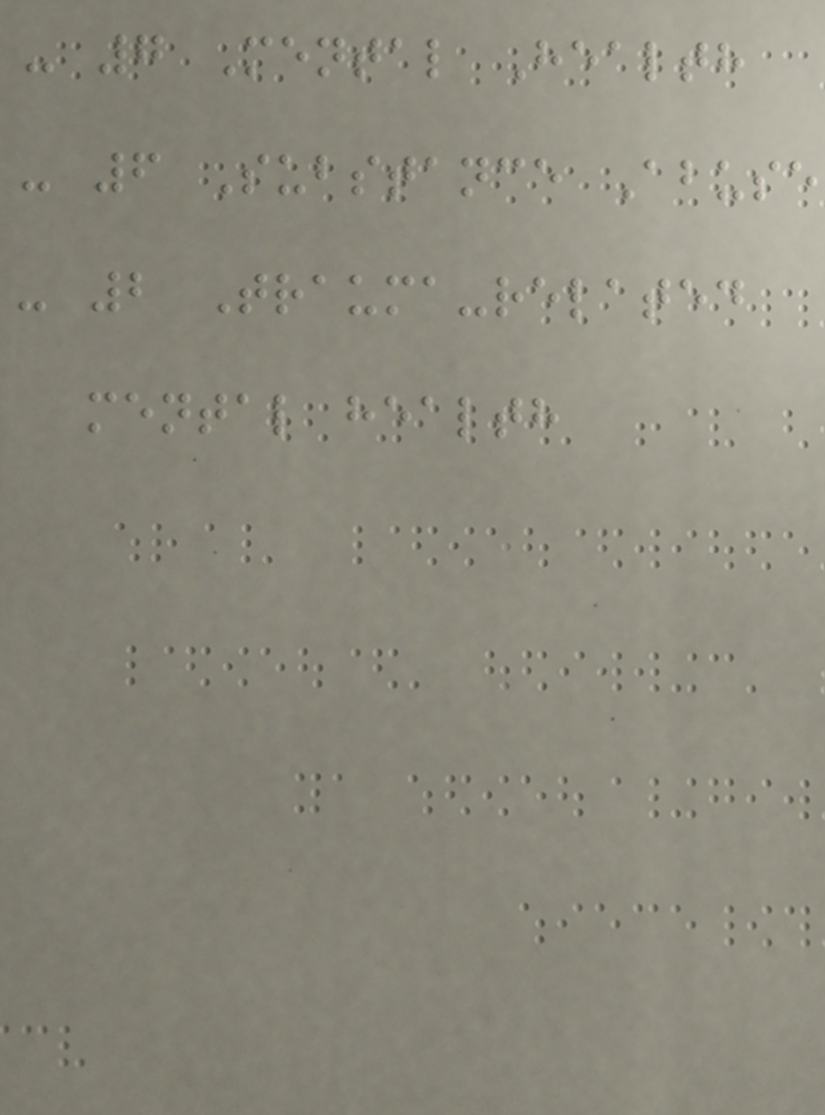- 7 Mental Health
- 6 Substance Abuse
- 2 Trauma-related
mental health
